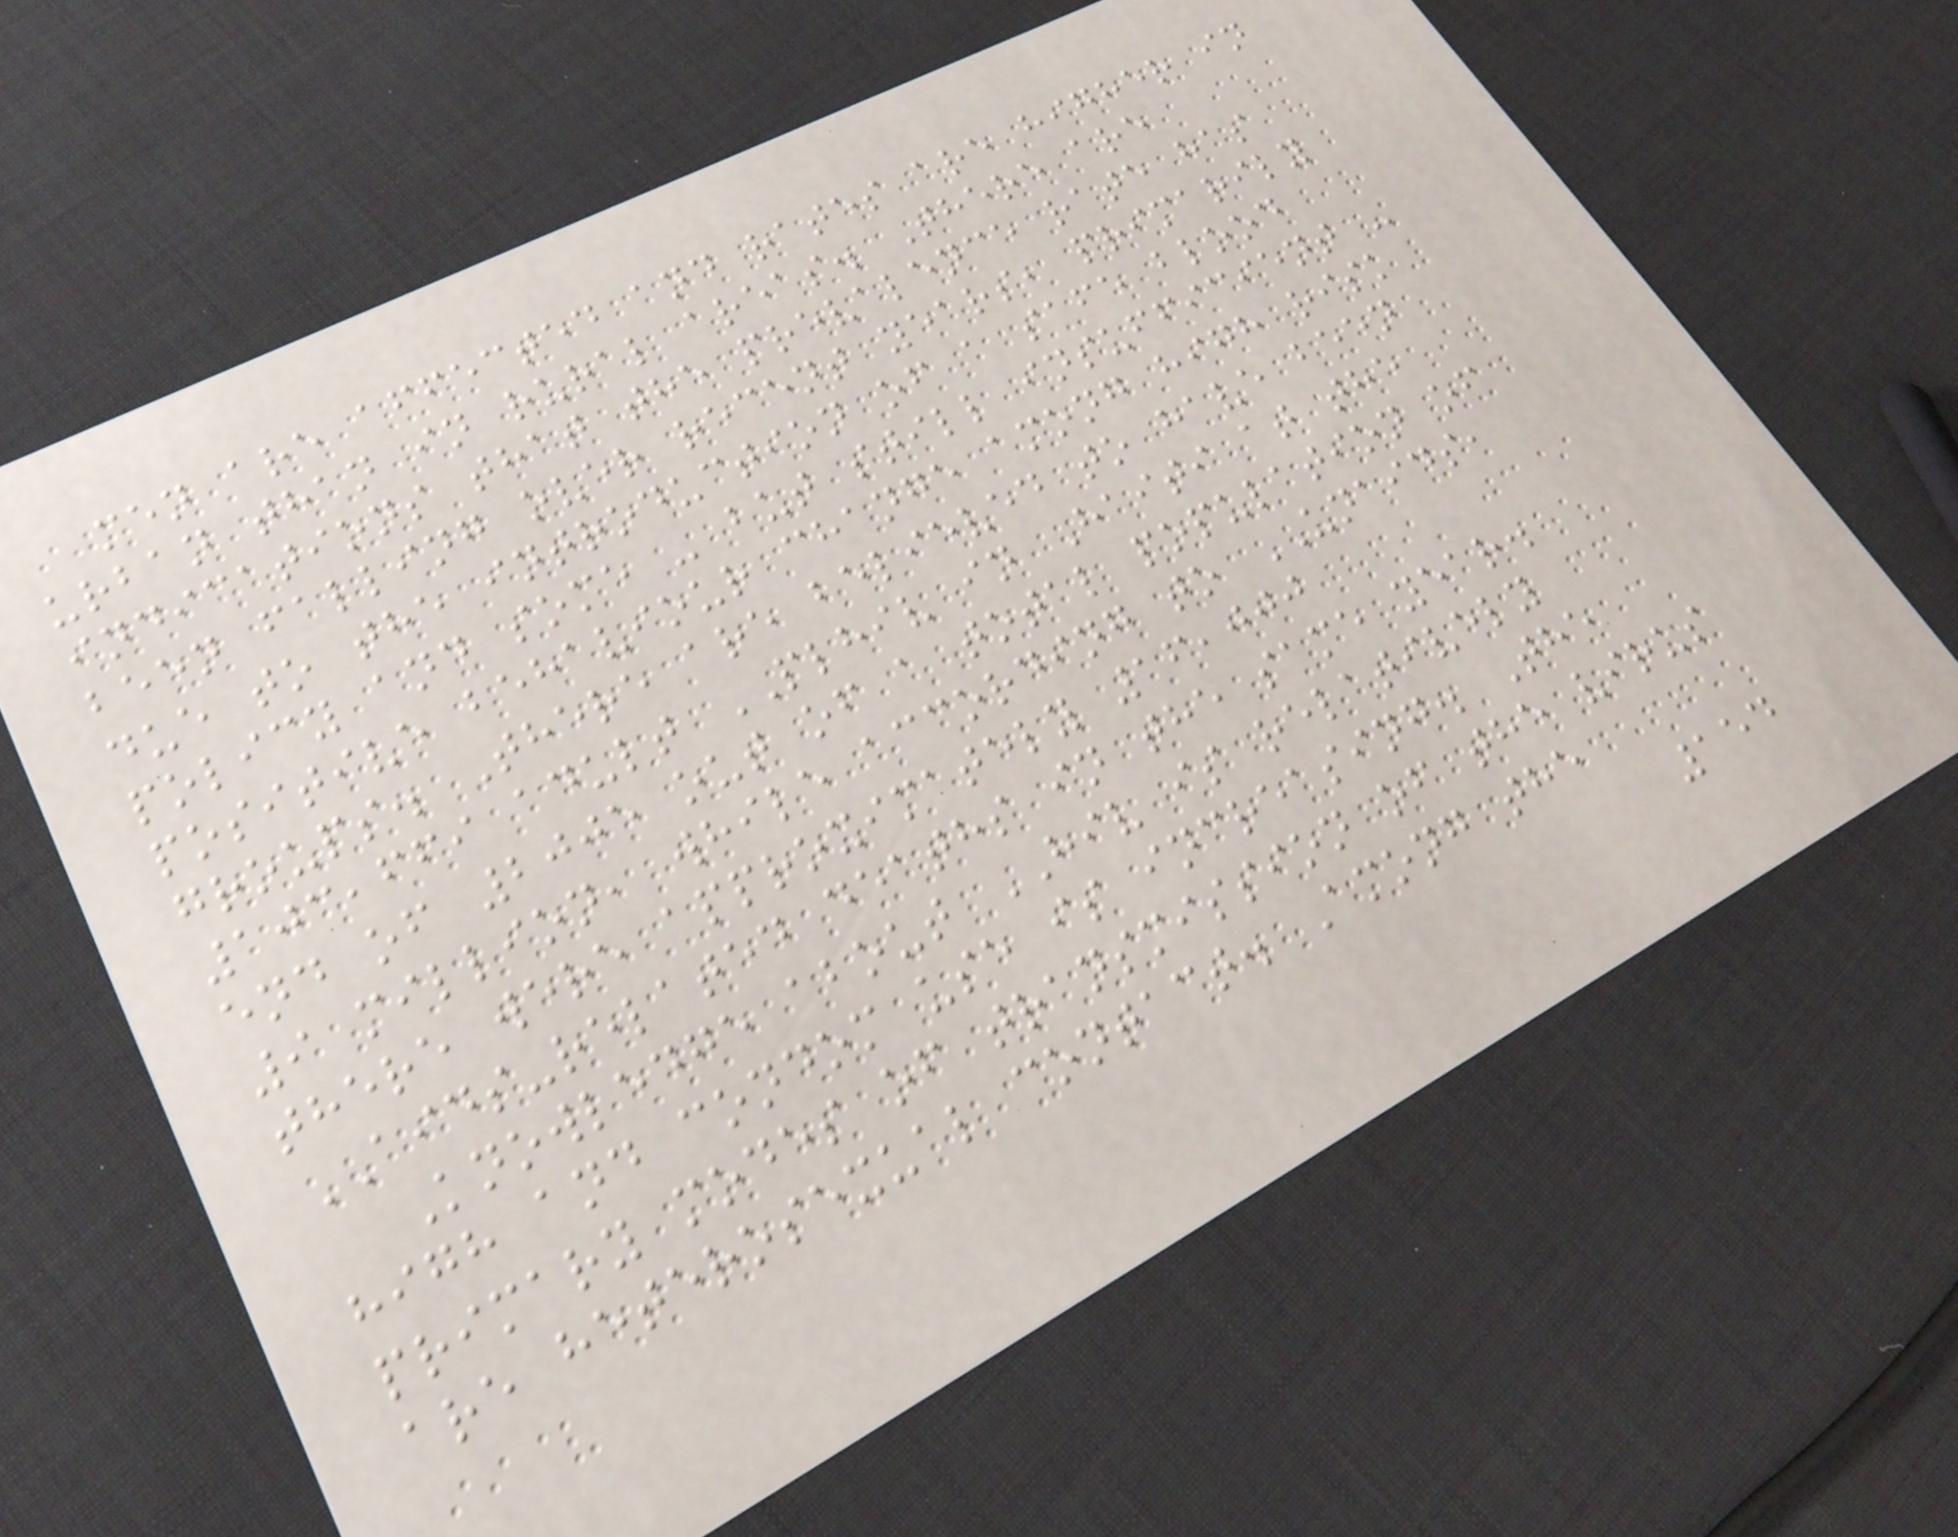men are affected and rates are higher in
urban than in rural areas. There are
indications that the prevalence rate has
been falling over recent years, primarily
due to the introduction of a safe blood
policy and some - but still insufficient -
positive behaviour change among high risk
groups. There are believed to have been
103,669 adult PLHIV in Haiti at the
end of 2005 out of a total population of
9 million, while according to UNAIDS,
there were approximately 16,000
AIDS-related deaths in the same year.
Knowledge about HIV is relatively
high and condom use is increasing. The
primary modes of transmission of the virus
are heterosexual contact. Among the
154
